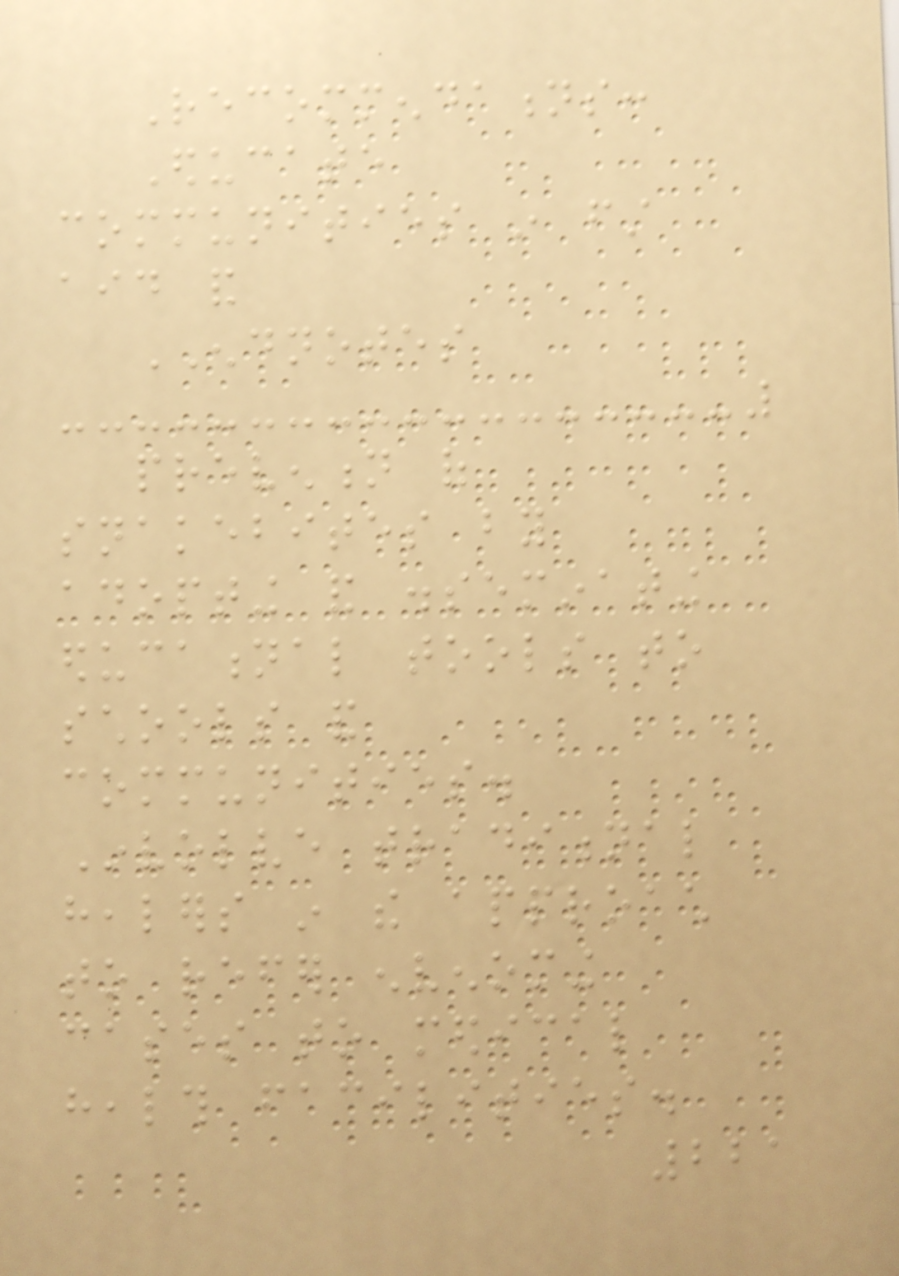Recommendations:
Educate
communities in first
aid and
ENDNOTES
prevention of
snakebites by
adopting and disseminating
educational tools to
schools and
communities.
Involve traditional
healers in the approach
to refer envenoming
cases to medical
health facilities.
221
